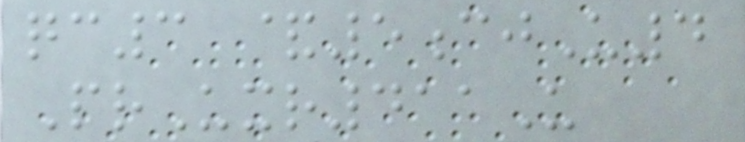qc3 &5cjU4
PrUxr411U
